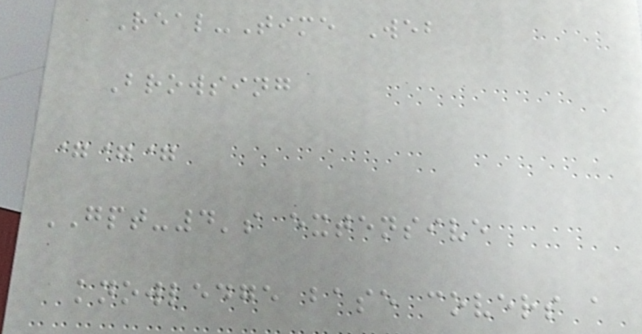Real-Time Web
Browsing
===
GPT-4's extensive
knowledge base covers a
